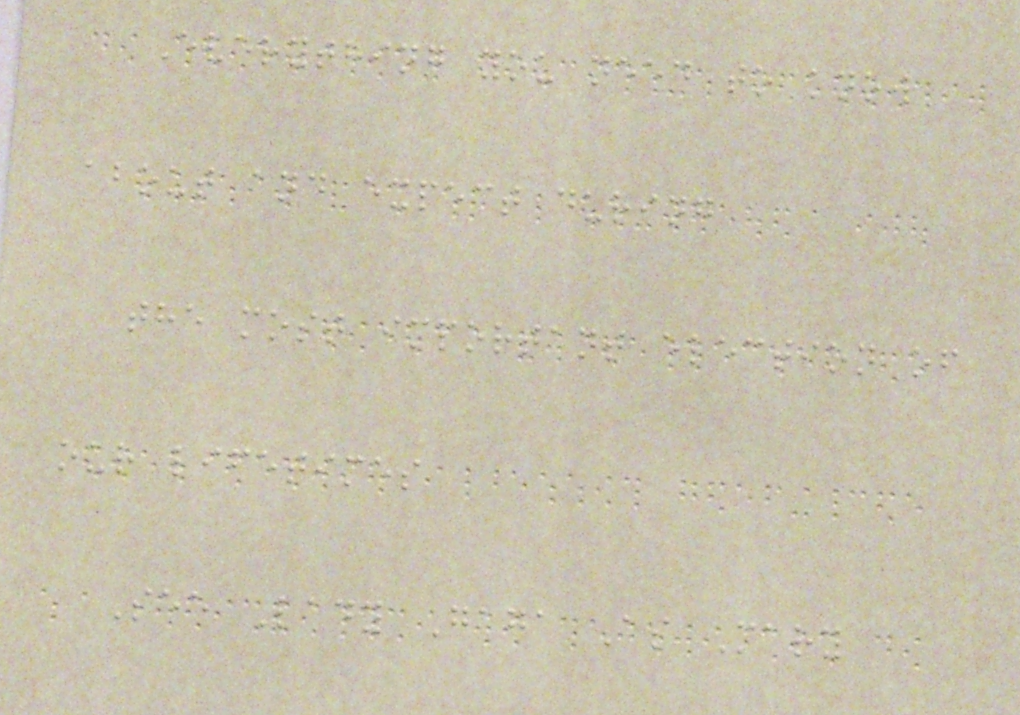Everything you need to know
about and expect during
the most important election of
our lifetimes
See Lady Gaga As Mary
